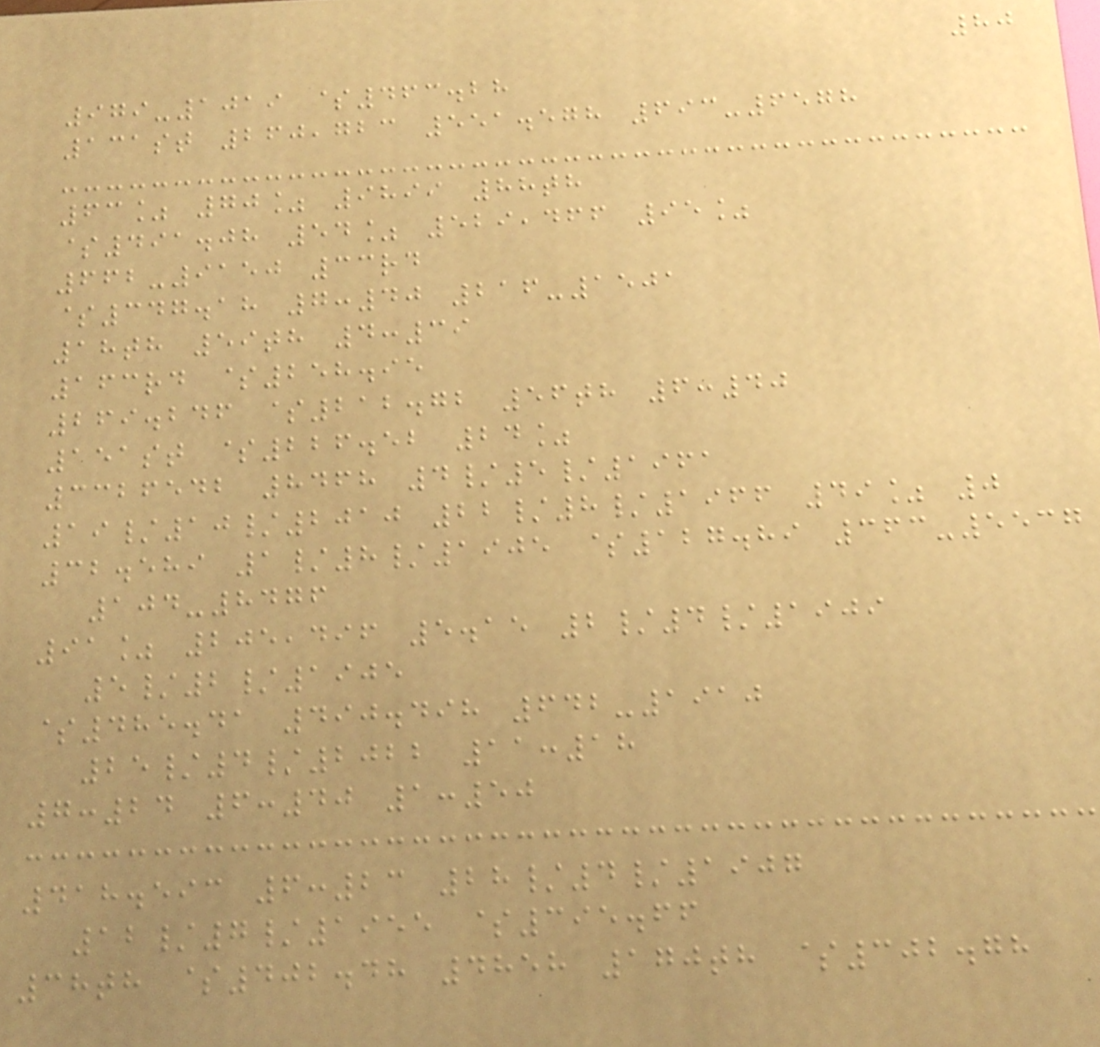80
979-1019 $463.28
131st 260,723 551.578 693-6578
63% 70% 9899 88th
$491.08 54% 529,466 95%
662-9150 33rd
$347.18 7:40 216-1501
18th 59th 4:39
163rd $258.95
269.246 $212.72 56th 6:40
151st $226.52 24%
3326542 8468 4/5/1961
19/10/2010 22/8/1966 49% 0
32.589 1/8/1905 $127.89 363-5537
104-8476
91% 205,496 5.15 2/4/1909
5/2/1905
$485.41 490.498 642-1910
25/4/2022 11:18
7:24 6:40 1:50
418.593 6:23 28/4/1907
12/7/1955 $395.66
38th $402.48 4858 170th $302.78
